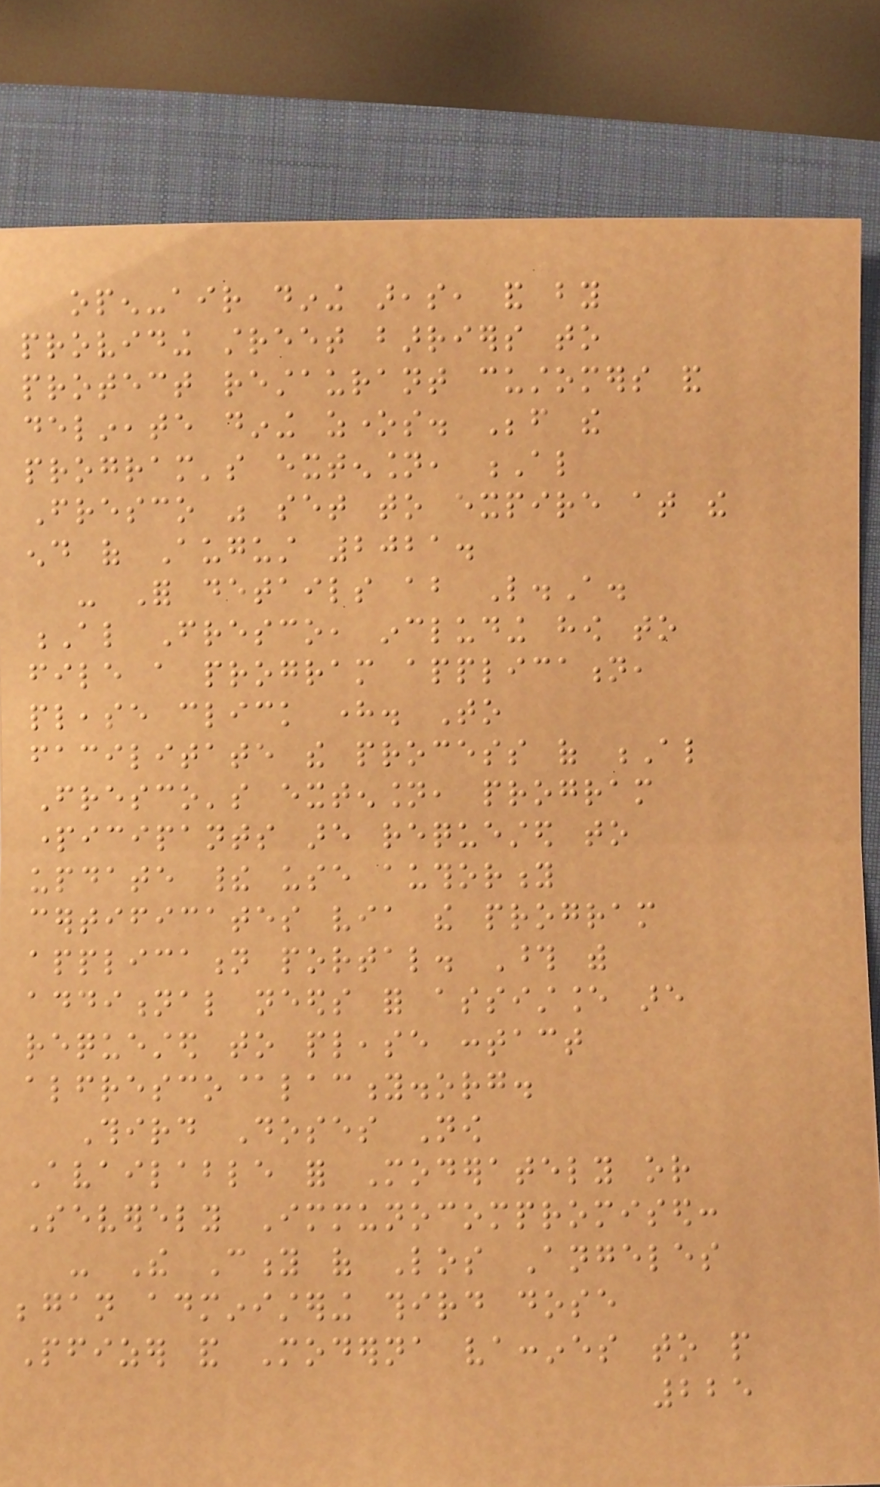open-air dining areas, and by
providing street barriers to
protect restaurant customers and
delineate dining zones. Before the
program's extension, Al
Fresco was set to expire at the
end of August 2021.
- For details about L.A.
Al Fresco, including how to
file a program application,
please click here. To
facilitate the process of Al
Fresco's extension, program
participants are requested to
update their use authority
certificates via the program
application portal. Those with
additional needs for assistance are
requested to please contact
alfresco@lacity.org.
Third Doses Now
Available for Moderately or
Severely Immunocompromised:
- The City of Los Angeles
began administering third dose
Pfizer and Moderna vaccines to people
225
